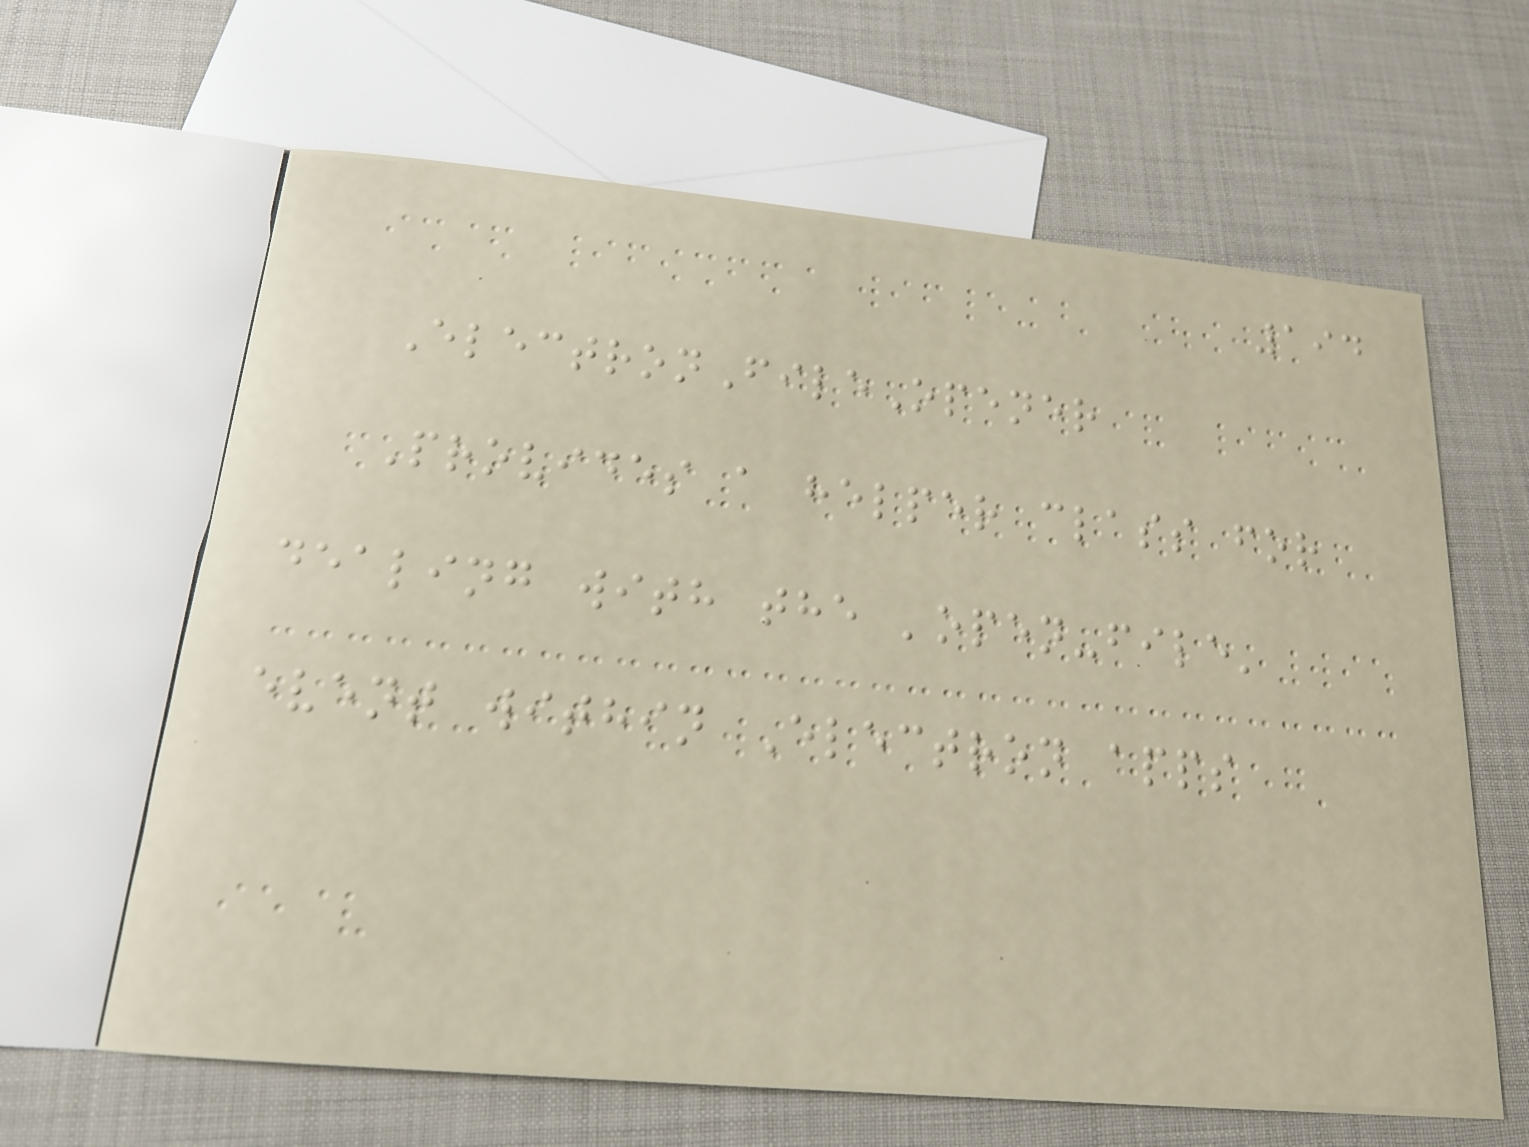194
ElectronFileOpener
Provides a helper class for
dealing with the 'open-file'
event within Electron apps
